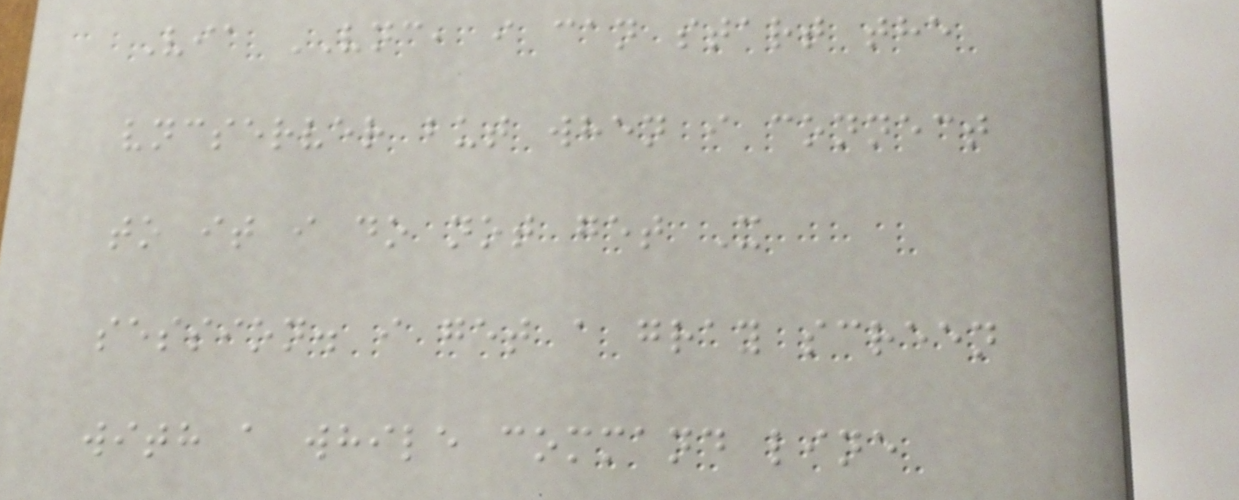Via VNC, i can start the
vncserver but when i connect
to it i do not get X
session. i get a gray screen
with a while command line
